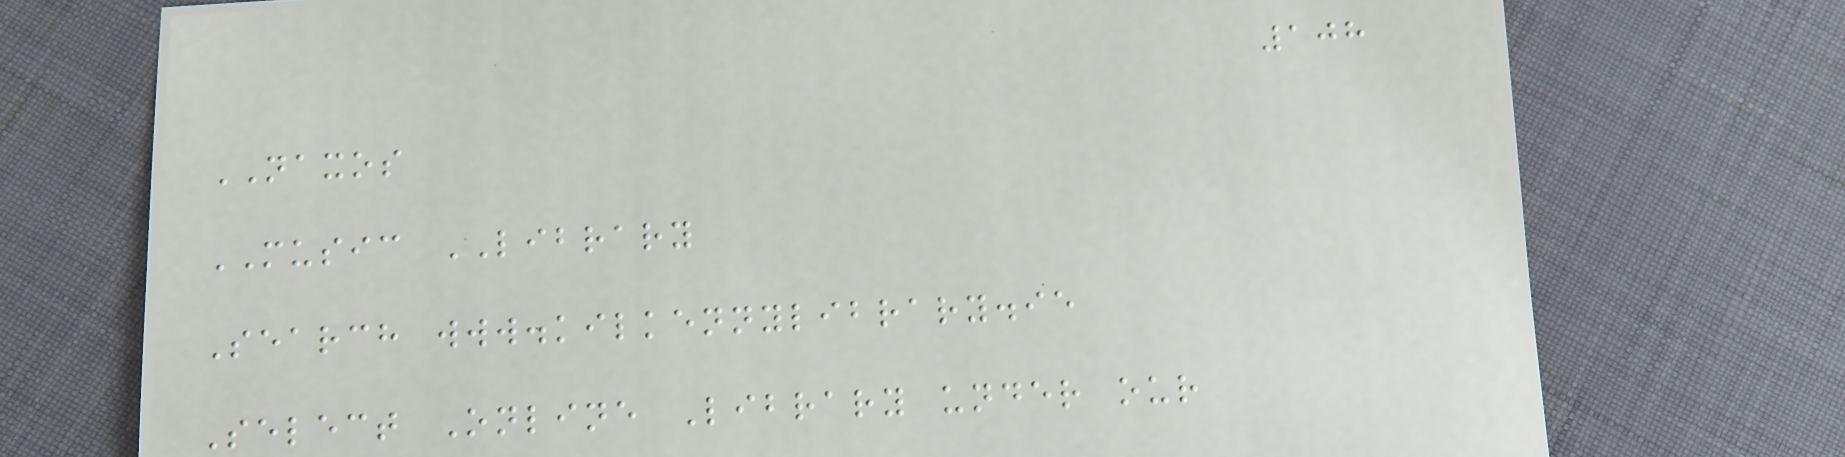108
NAXOS
MUSIC LIBRARY
Search www.kilkennylibrary.ie
Select Online Library under our
